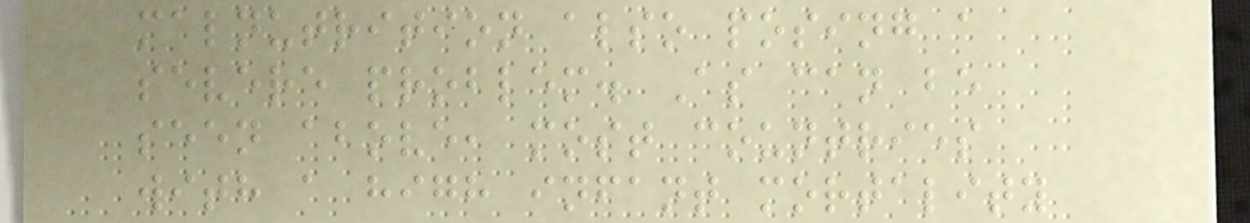malnutrition also posing a
severe problem. As can be
seen above, most countries
with a high infant mortality
